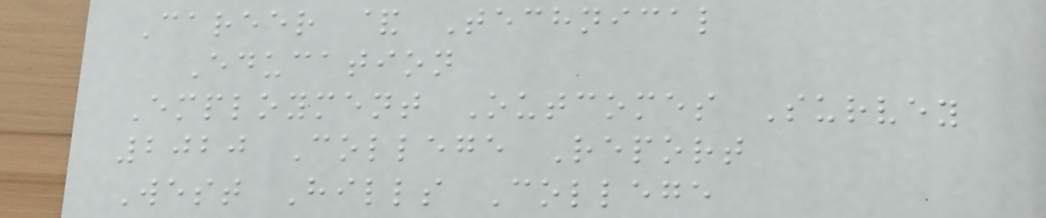Career & Technical
Education
Employment Outcomes Survey
2020 College Report
West Hills College
